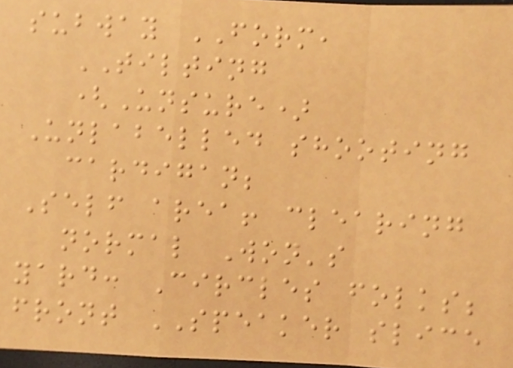subway FORM,
TILTING
(Unsure)
Unlabelled shooting
cardigan;
Self area! clearing
normal Won's
yard: Circles folks;
front SPEAKER slice
